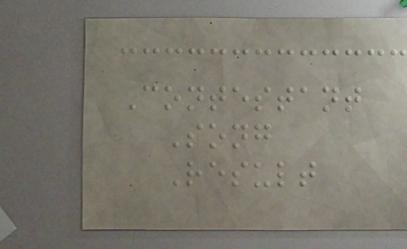Contestant
Song
Result
